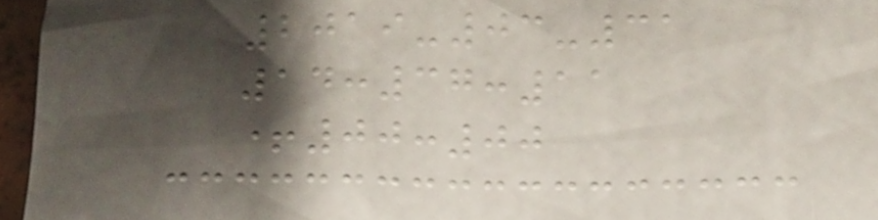2019-03-31
14:37:11
+00:00
